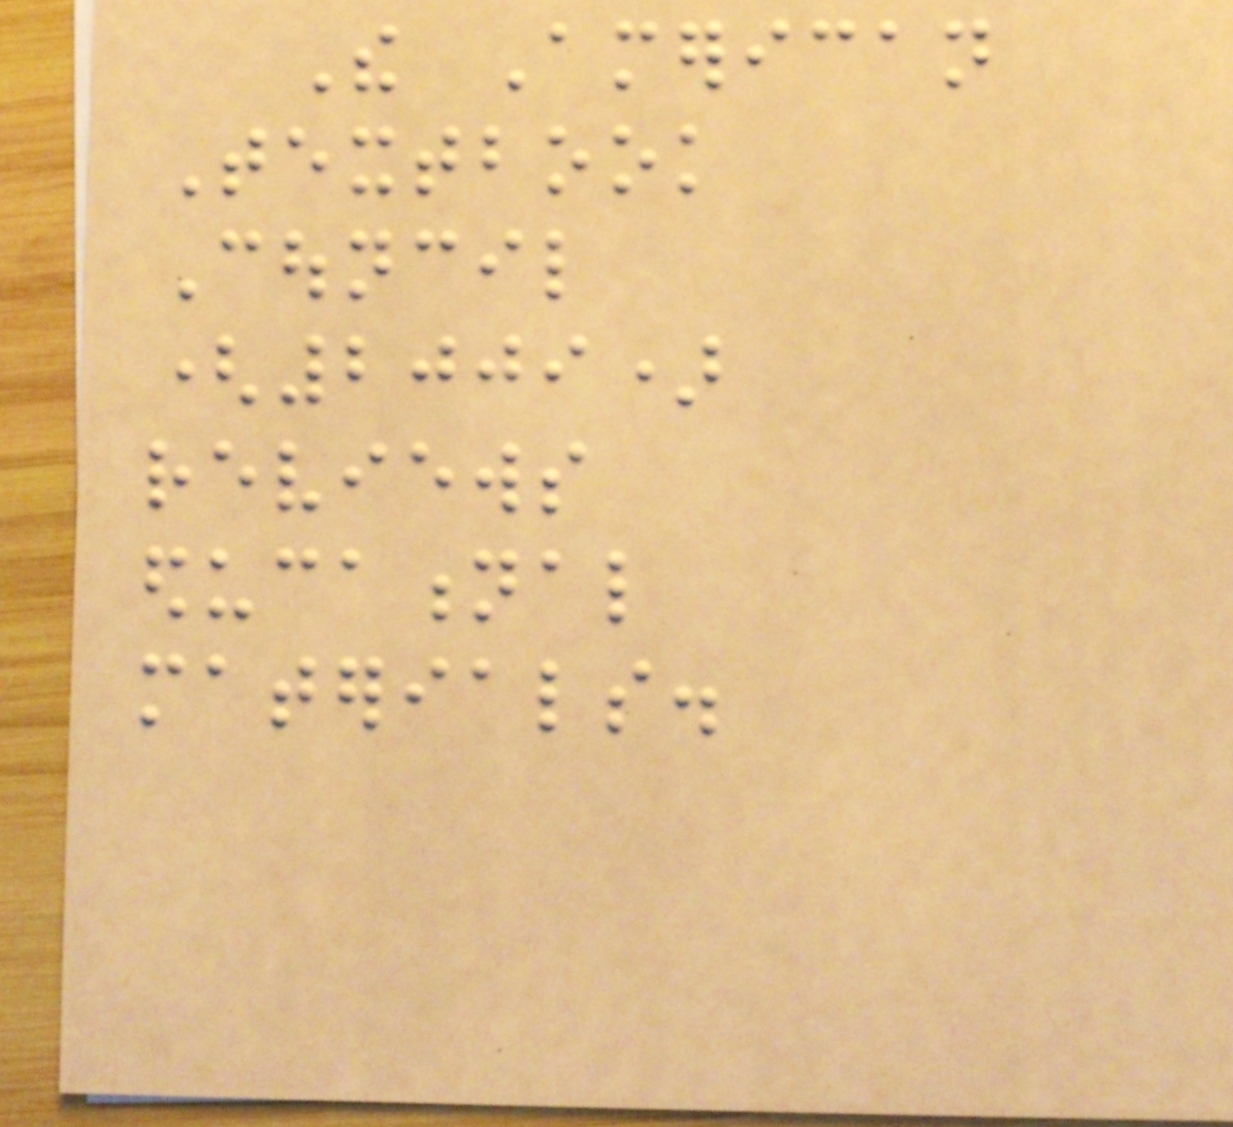The American
Textbook
Council
(2009)
reviews
educational
materials.
